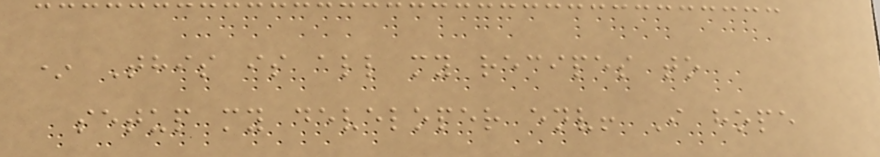* This is all my recipes to
setup my developer env! I hope
